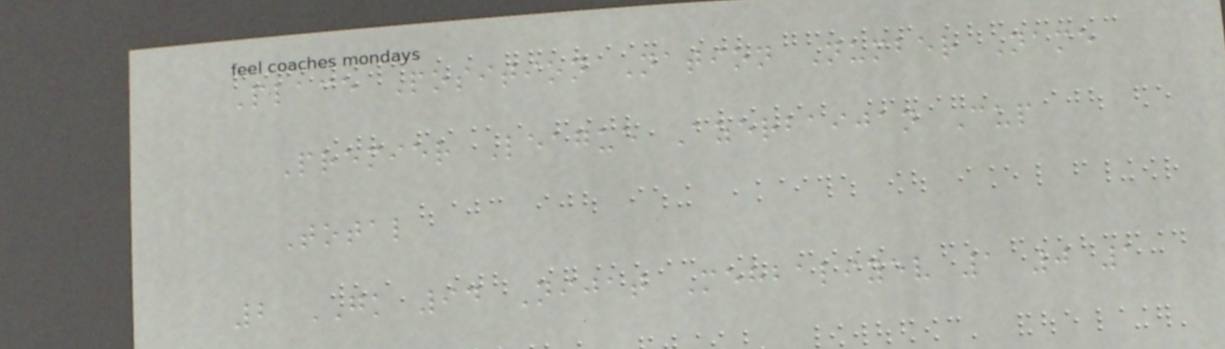Place Position Nation Number Name
Premier League Azerbaijan Cup
Total
2 GK 94 Nijat Mehbaliyev 1 0 1
